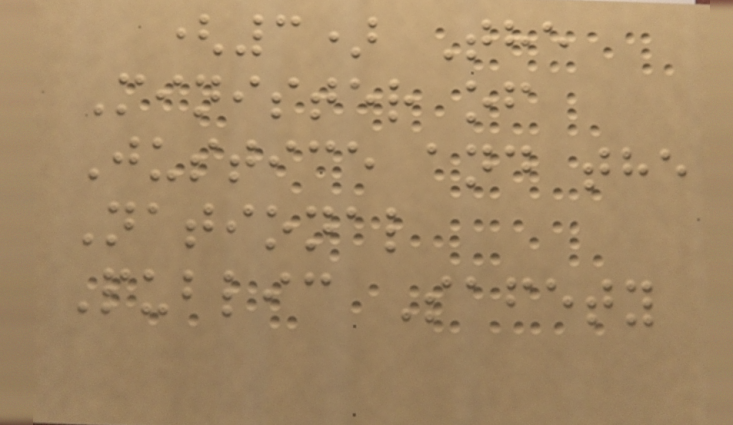(3) The
Minister of
Justice and the
National
Public Safety
